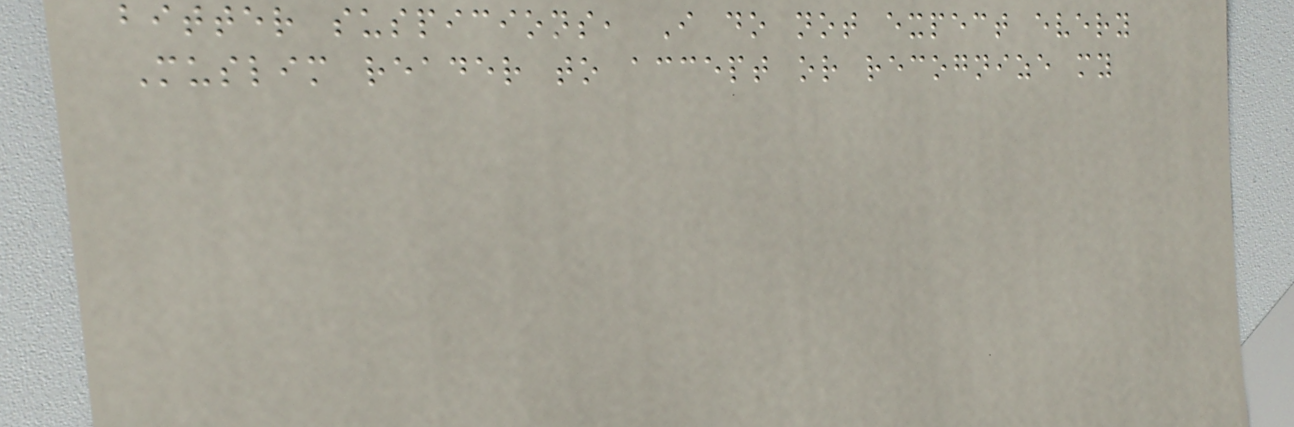bitter suspicions, I do not expect every
Muslim reader to accept or recognize my
